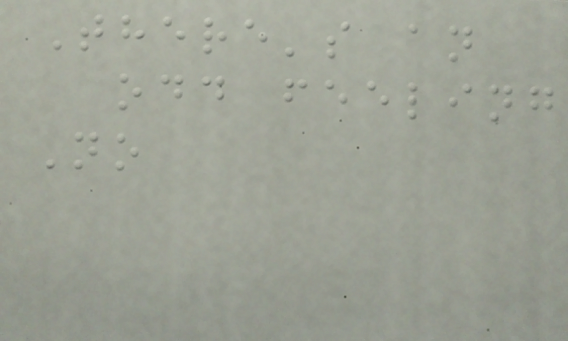There's an
odd feeling
No
